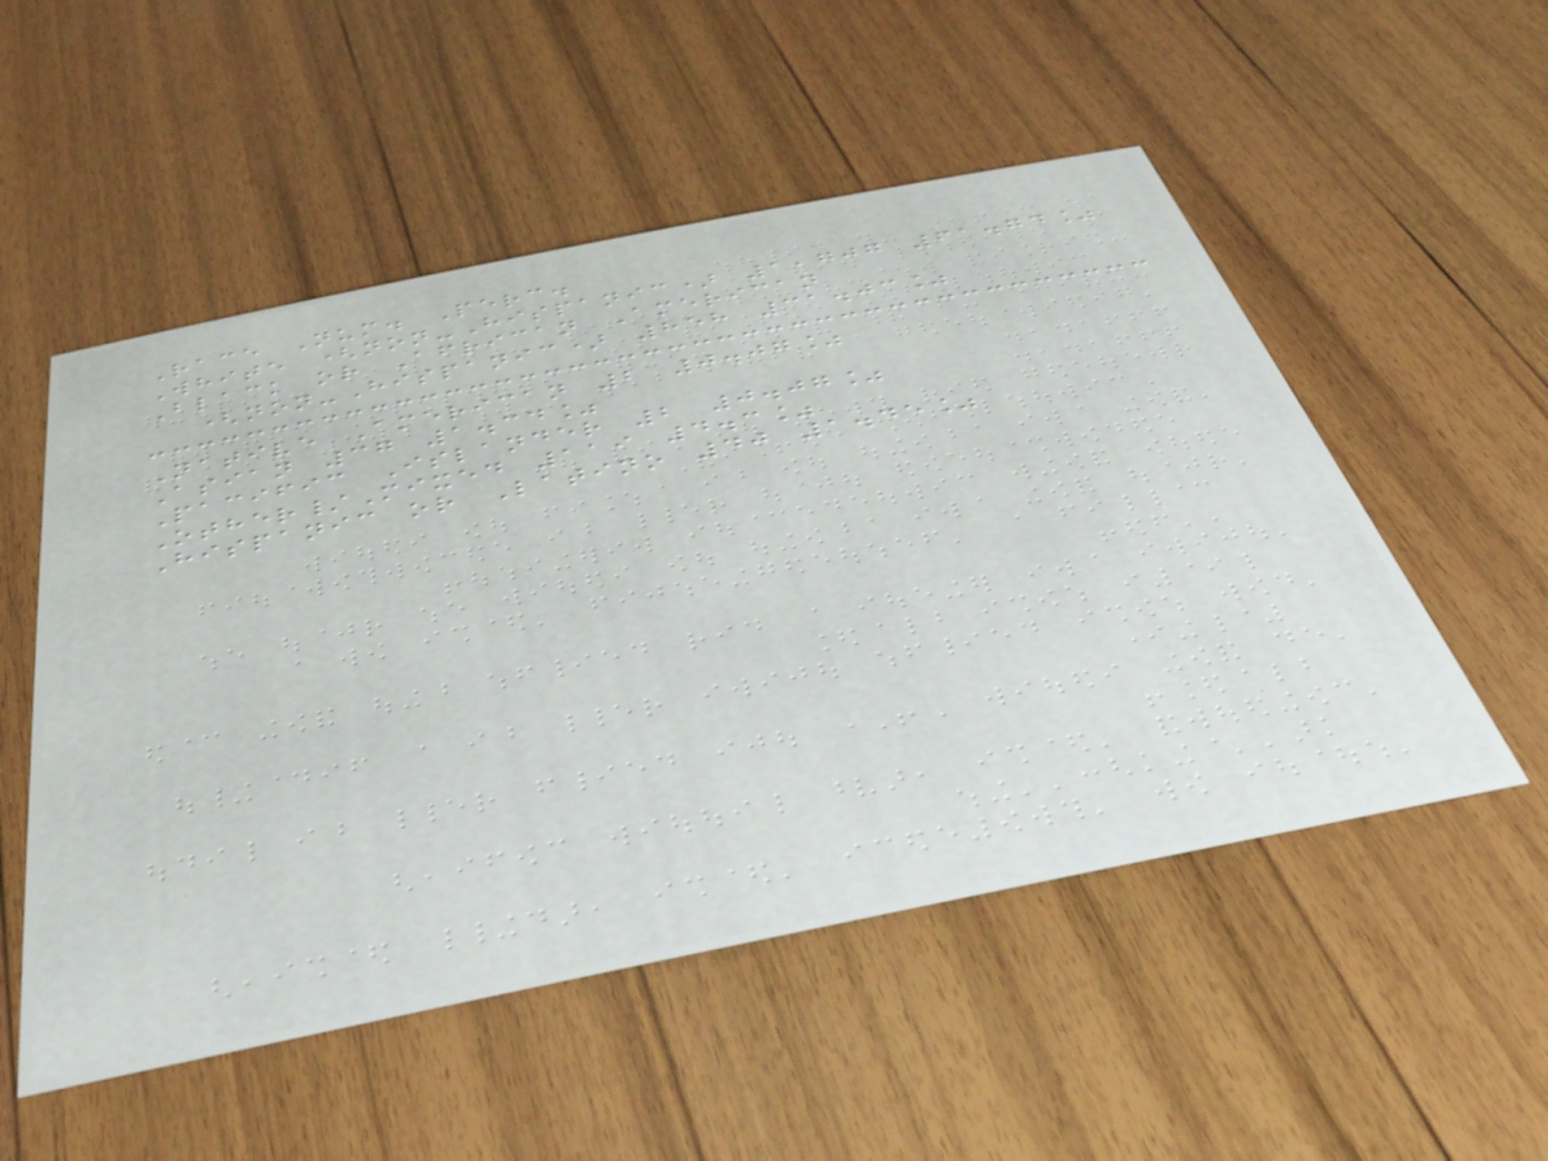Race Num. Perc.
White (non-Hispanic) 1,707 61.74%
Black or African American
(non-Hispanic) 858 31.03%
Native American 2 0.07%
Asian 37 1.34%
Pacific Islander 2 0.07%
Other/Mixed 119 4.3%
Hispanic or Latino 40 1.45%
